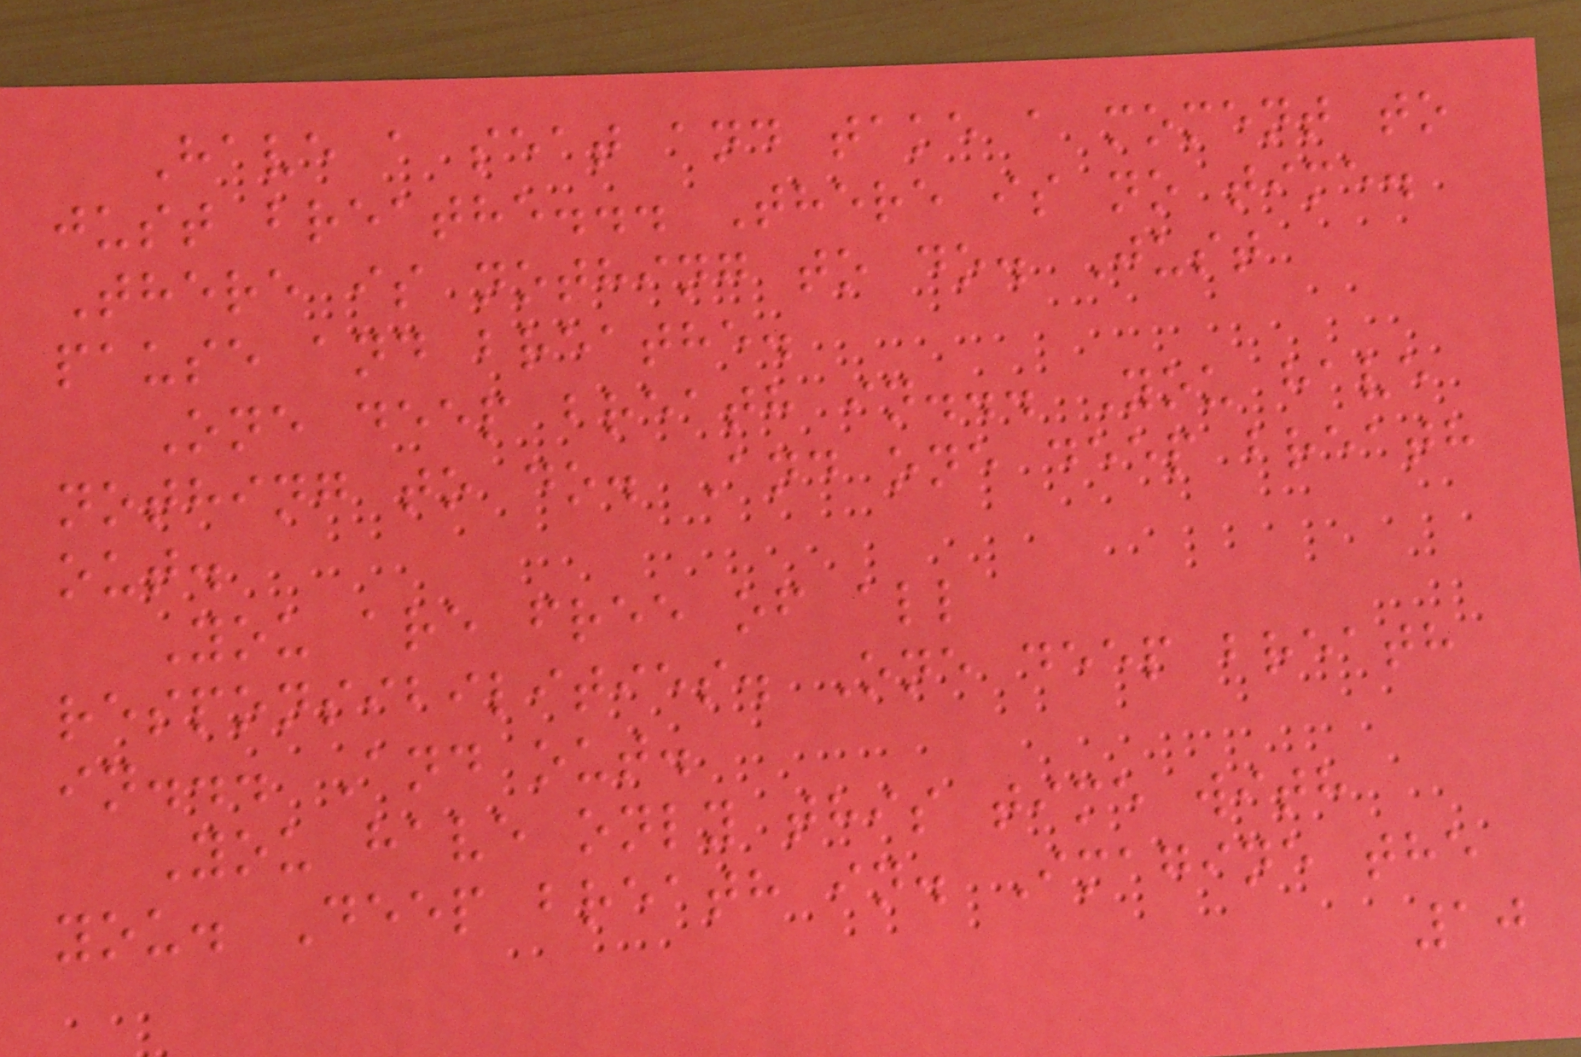Have a seat and take a moment to
just breathe... There is no time.
There is nothing to do. Just
pause and breathe.
One deep breath in... You have
nothing to do. And one deep breath
out.
You are free of all
responsibilities. One deep breath
in... And out.
You have only this time with
you. Deep breath in. Imagine the
10
